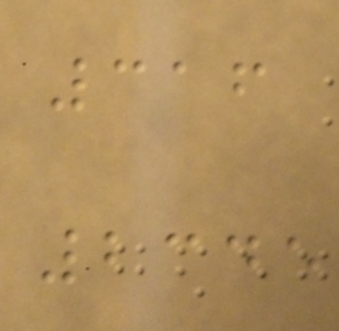316
2345
